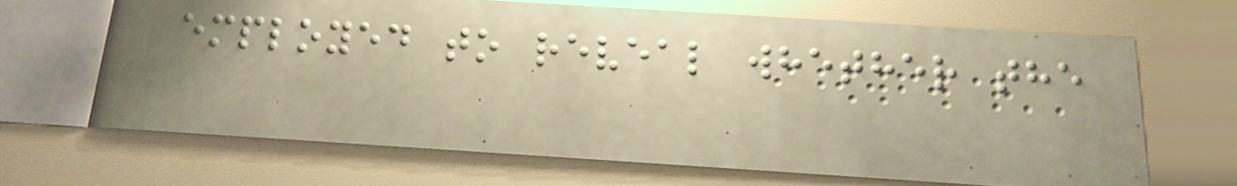employed to reveal whether the
